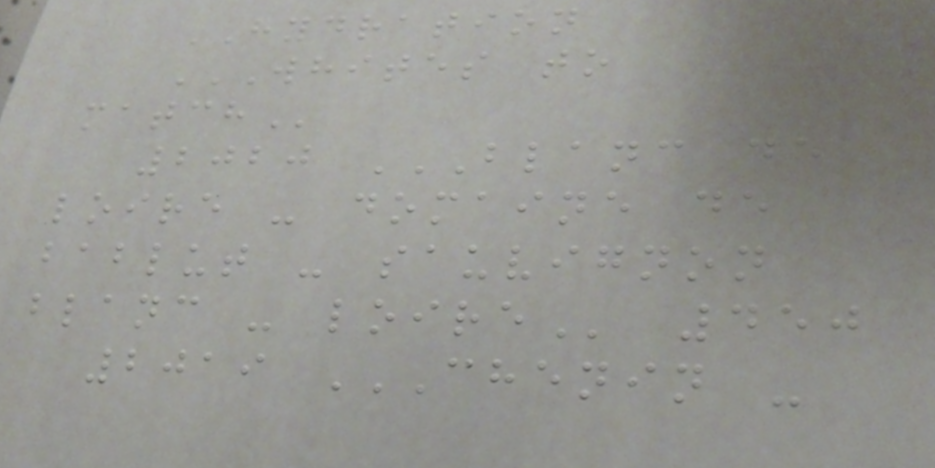HYDRATION
WHITES TO
MATCH
2020 BLANC DE
LOIRE - DOMAINE DE
BABLUT - SAUVIGNON
BLANC - LOIRE 450
2019 CHENIN -
